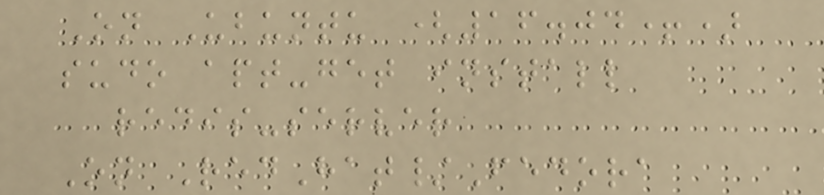On Ubuntu (16.04+)
sudo apt-get install
redis-server
On RedHat/Fedora
